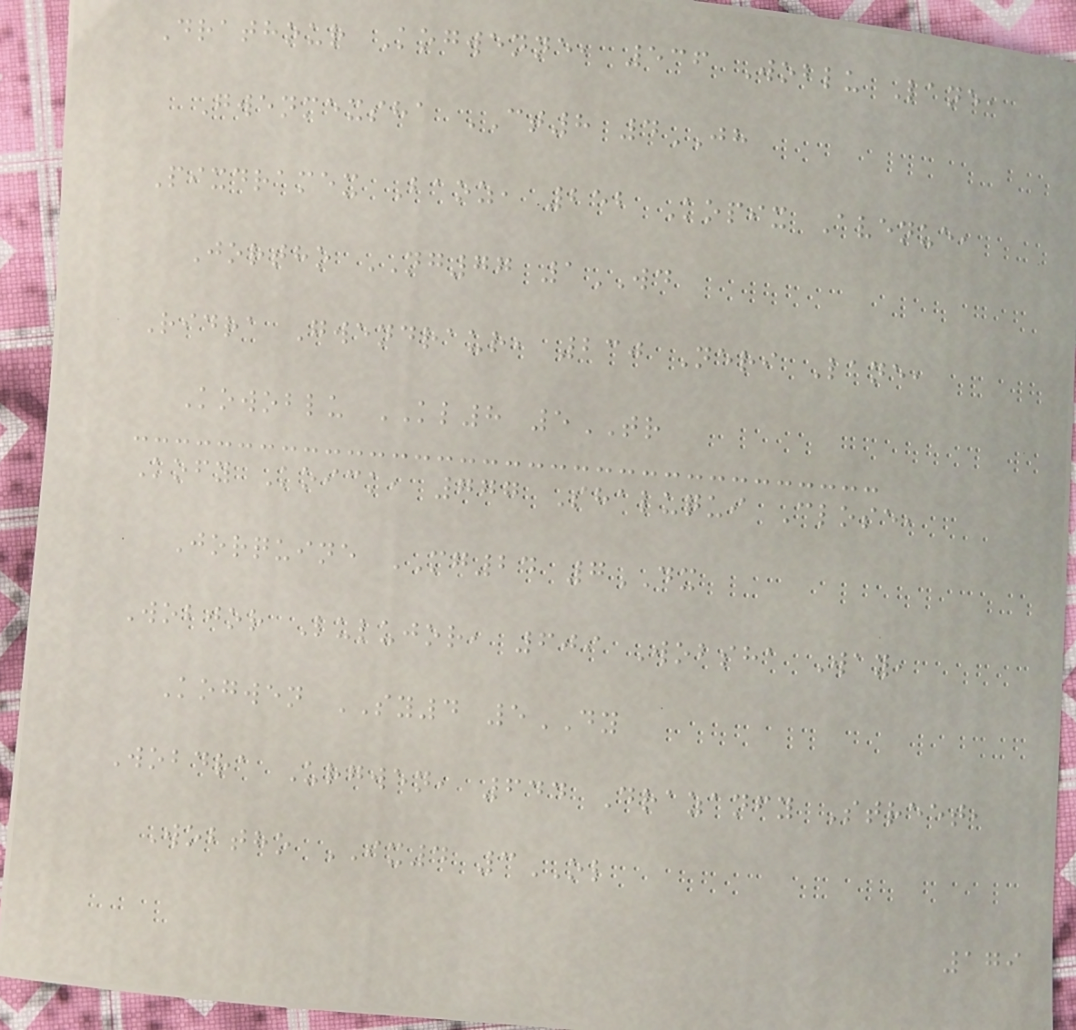Drathour Kogwenne, 536 Woblu Lane,
Gwenmexsha CT8 4JH
Pixdramex Baoz, 252 Kopix Avenue,
Jortho NG77 1WD
Ridra Gwendraur, 230 Neri Lane,
Kowoblu KL8 5TR
Kofy Koick, 777 Shaluqui Close,
Jorquine MG24 7DX
Wobjor Lulujor, 609 Wobsha Way,
Kogwen SY4 5DY
Wobdra Urgwen, 644 Drazanfy Street,
Wobtho IX4 3OL
179
